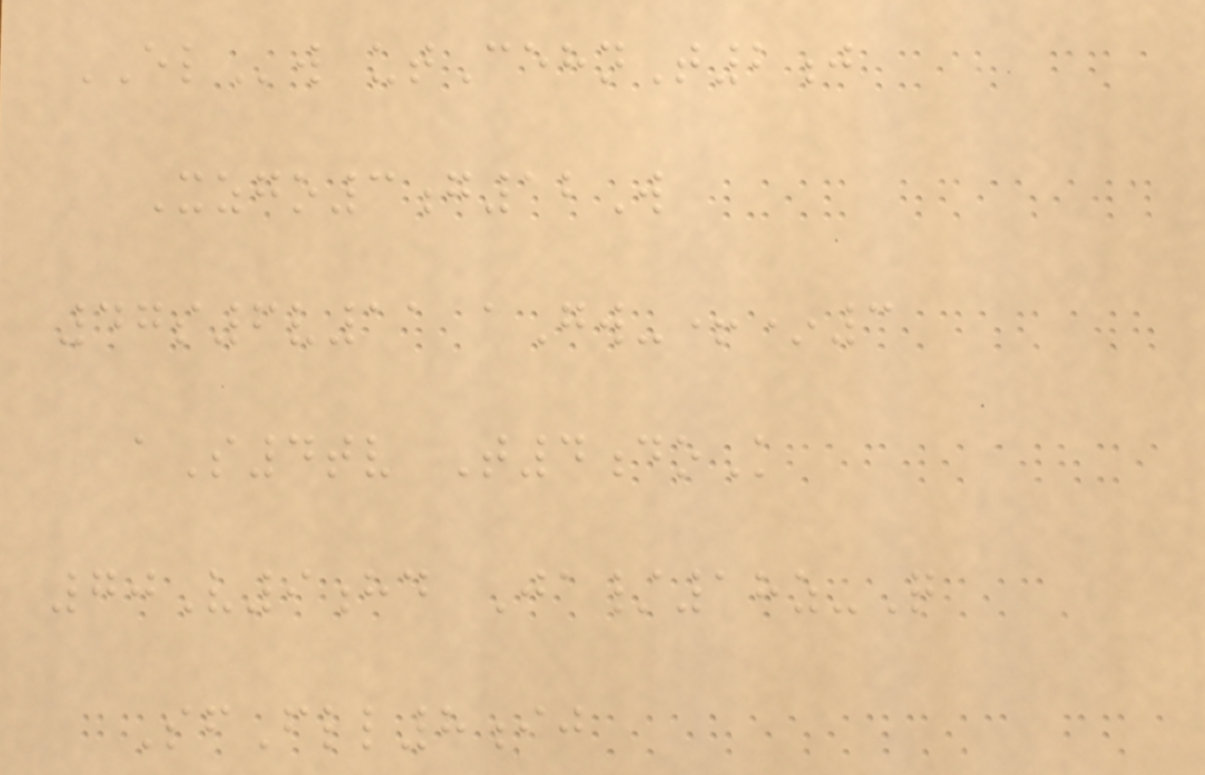ELw utCehnT2j
Xzgo3g12W
47s6v11 aGw-+*3
aS4tv T4doK
70V9hd Ja/18z-Q
SfFll8ij
